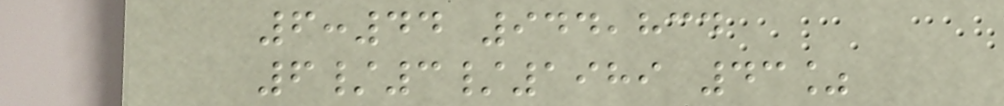6:44 944,834
6/3/1989 43%
